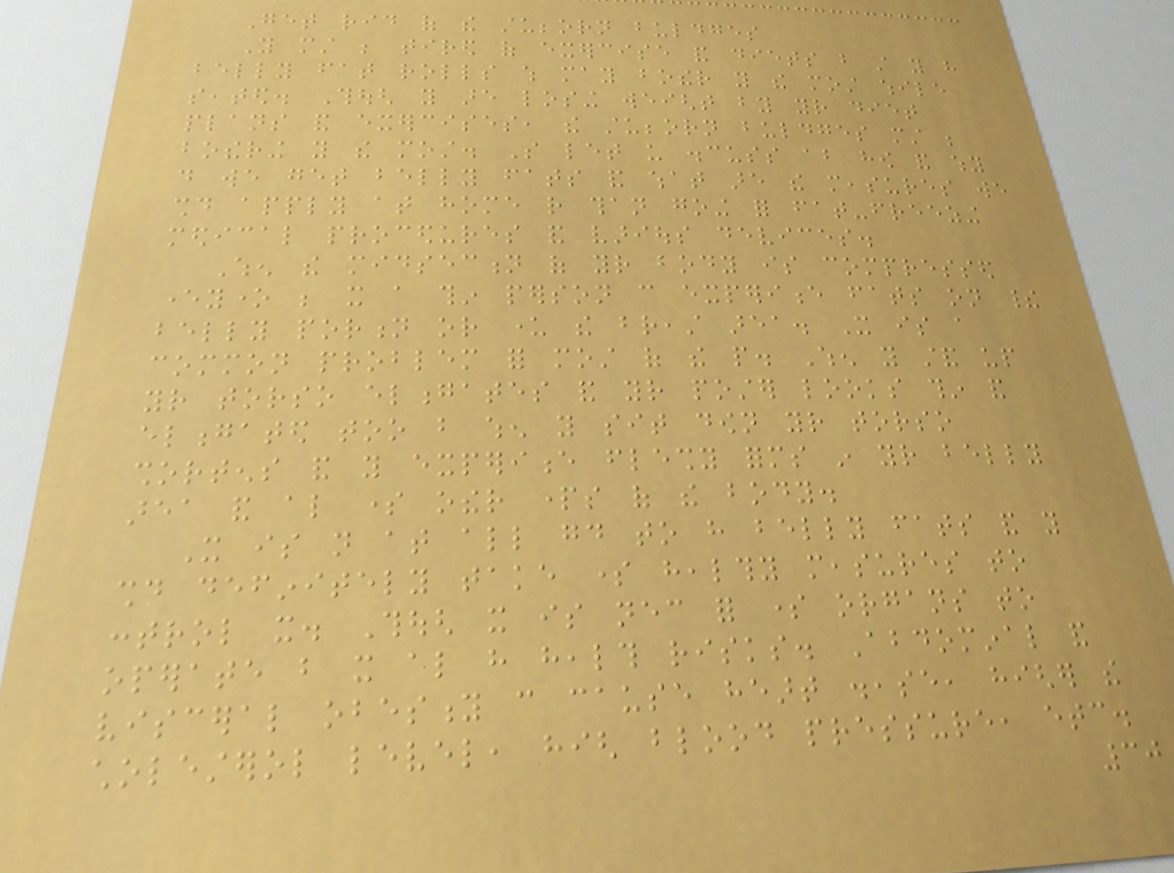Get rid of the stubborn buldges
You must be tired of exercise and diets but still you have
belly fat rolls which may bother you the most while
seated. Though you are losing weight by your diet
plans and exercises, the stubborn buldges must be
bothering you the most. So let us discuss about how and why
do we get belly fats and what are the measures we
should apply at home rather than going for fat-freezing
medical procedures and various devices.
When the midsection of your body is compressed
everyone be it a thin person can experience fats on their
belly portion or under the breast area. It is a
common problem for most of the people. When you stand up
your torso elongates and your poster looks thin and
elongated too but when you sit down your torso
shortens and you experience fleshy forms in your belly
area and also some other parts of the body.
It is not at all good to have belly fats and you
should definitely take some healthy measures to
control it. Though it is necessary for some organs to
operate but it also have health risks. Abdominal and
visceral obesity can cause heart disease, higher the
cholesterol level, high blood pressure, etc.
30
